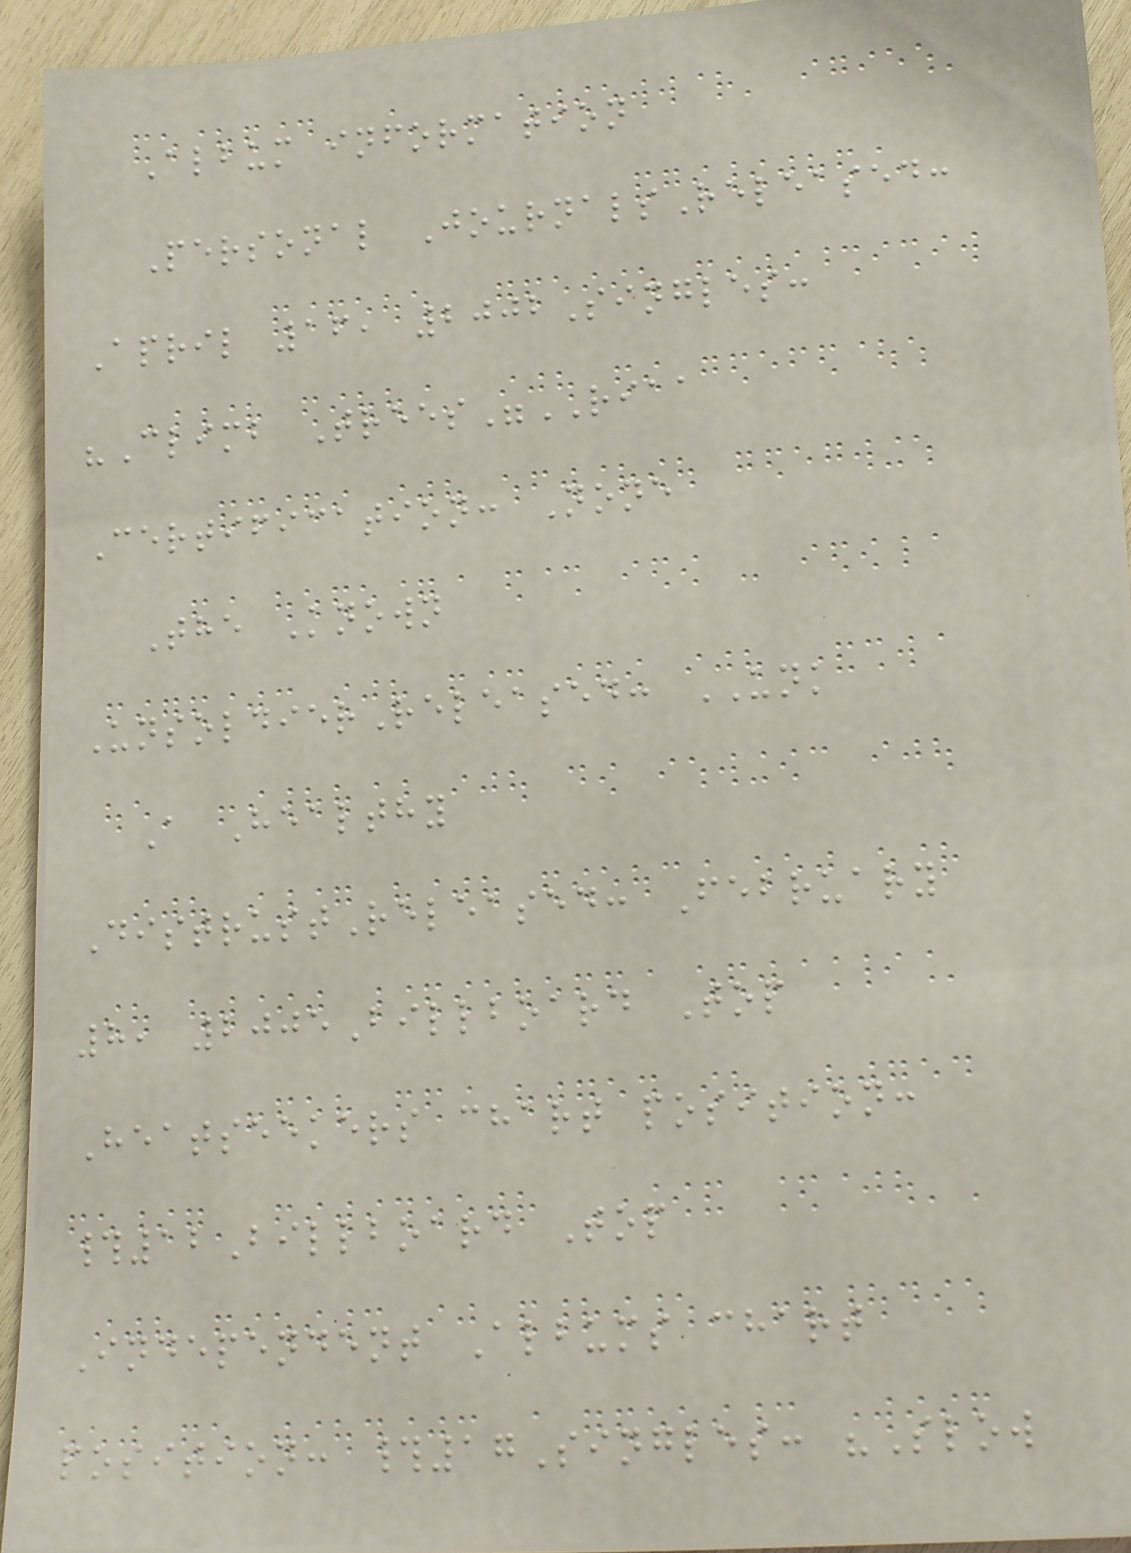Album information
Personal JournalsReleased:
April 16, 2002Singles:
"Climb Trees"RIAA
Certification: None
The Known
UnsoldierReleased: UNK
A Healthy
DistrustReleased: February
8, 2005Billboard Top
Heatseekers chart position:
#12Billboard Top
Independent Albums chart
position: #17Singles: "Slow
